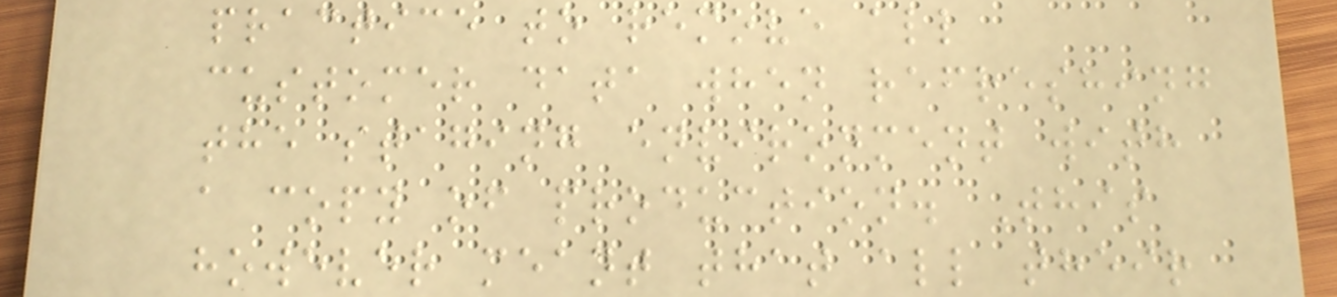practice to remove all
customer data when refreshing
the staging environment with
a copy of production. This
however meant that all their
